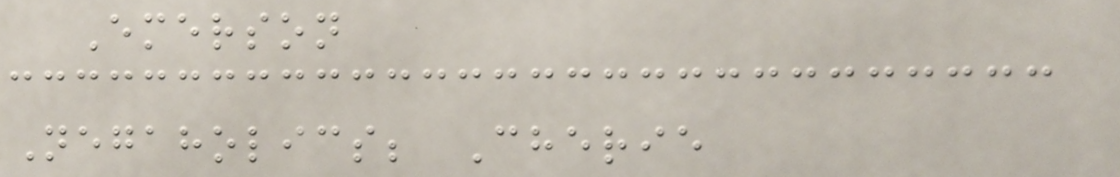Emerson
Negaholics; Cherie
